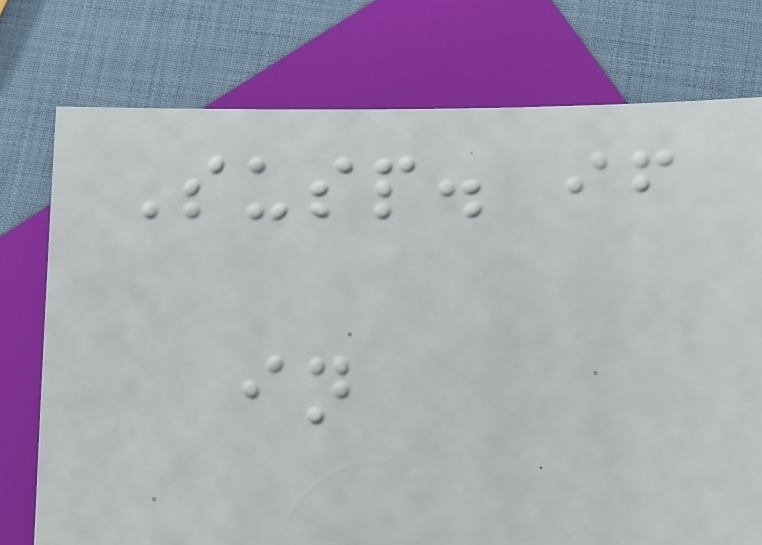Susp. if
in
